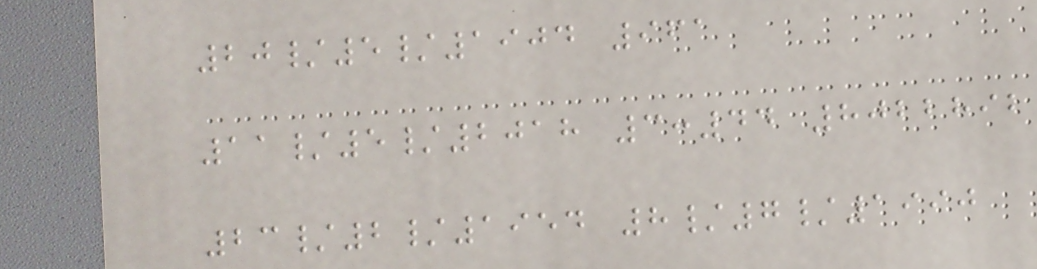20/5/1904 961
11/5/2018 3:44 8022892
23/2/1954 8/7/1990
